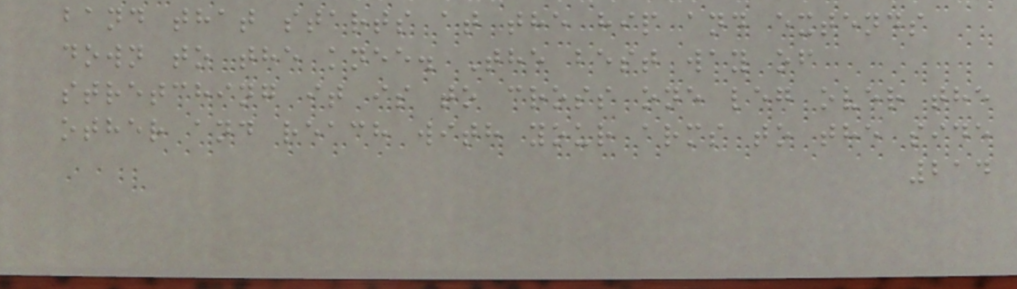band that starts at the hip and extends
down to the knee. The best way of
stretching it is to cross one leg over the
other and reach with your arms to the side
214
